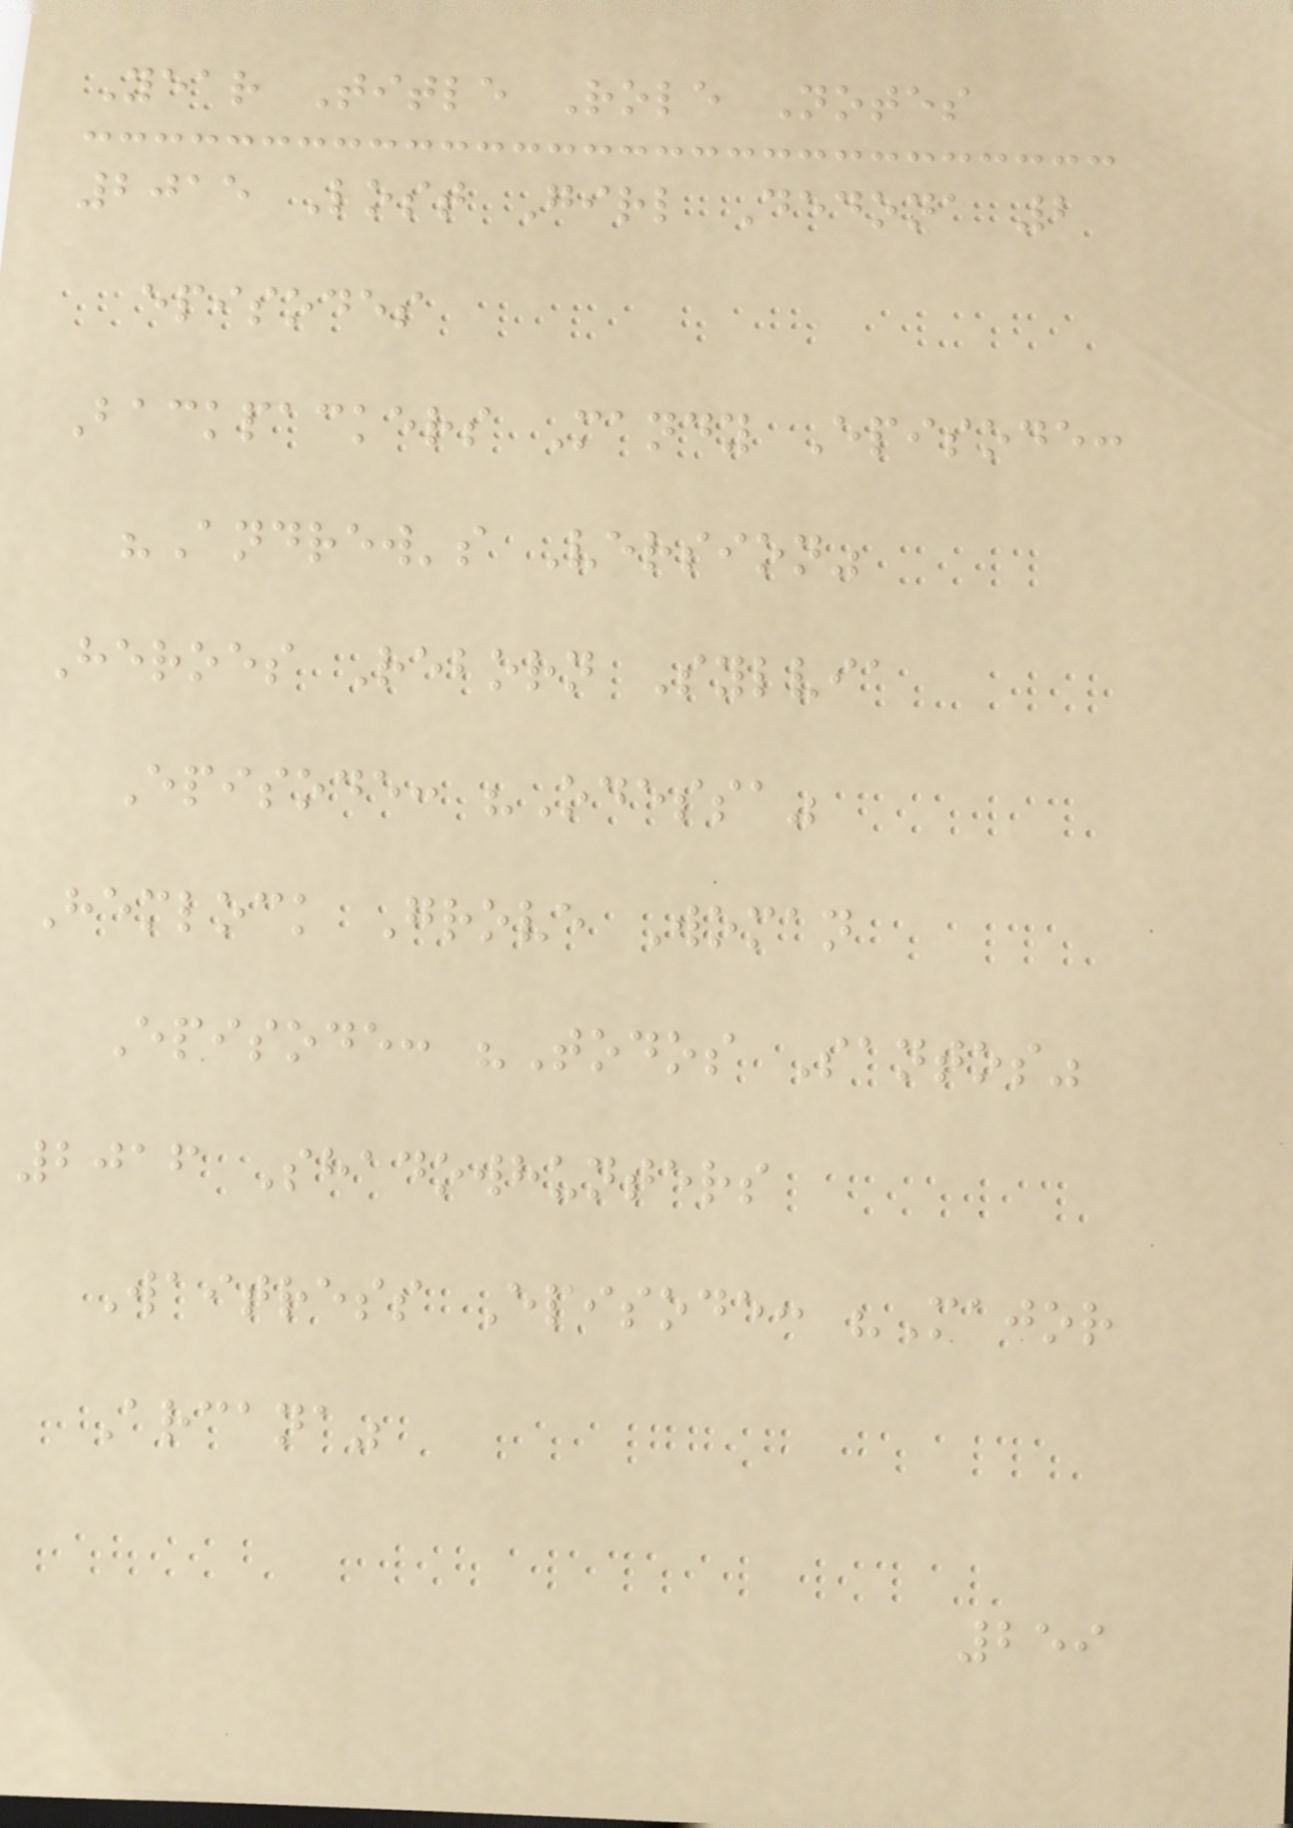Year Title Role Notes
2015 Lost Girl Dedona 2
episodes
Backpackers Mandy Episode:
"Andrew's Version"
Heroes Reborn Sylvia
Episode: "Odessa"
Hemlock Grove Woman
Episode: "Todos Santos"
2016 Shadowhunters
Waitress Episode: "Major
Arcana"
259
